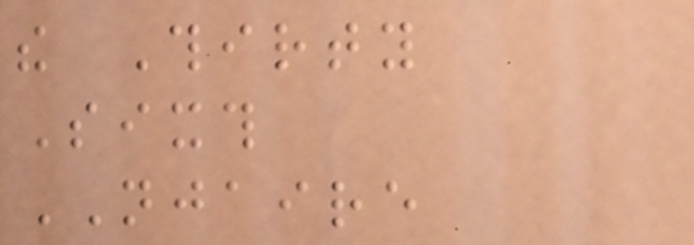the Thirty
Sixth
NJAIRE
